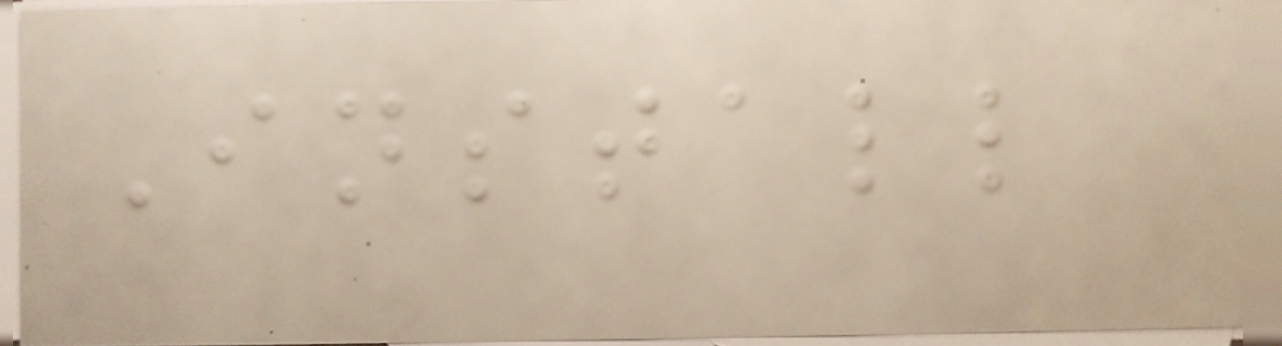Install
